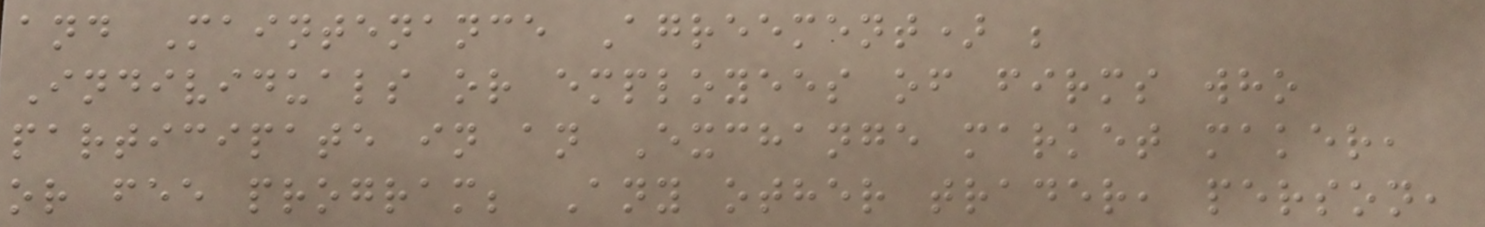and Maintenance Agreement) ;
Individuals or employees of firms who
participate in an Exchange market maker,
or fee program; Any other trader, person,
